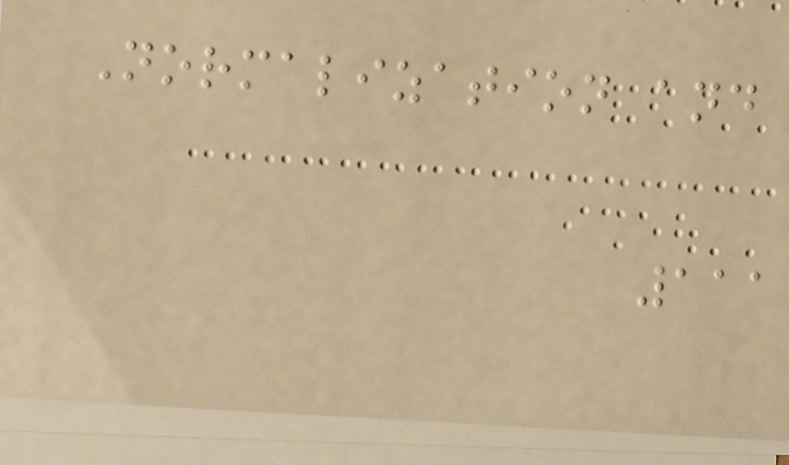Normalization and
111
